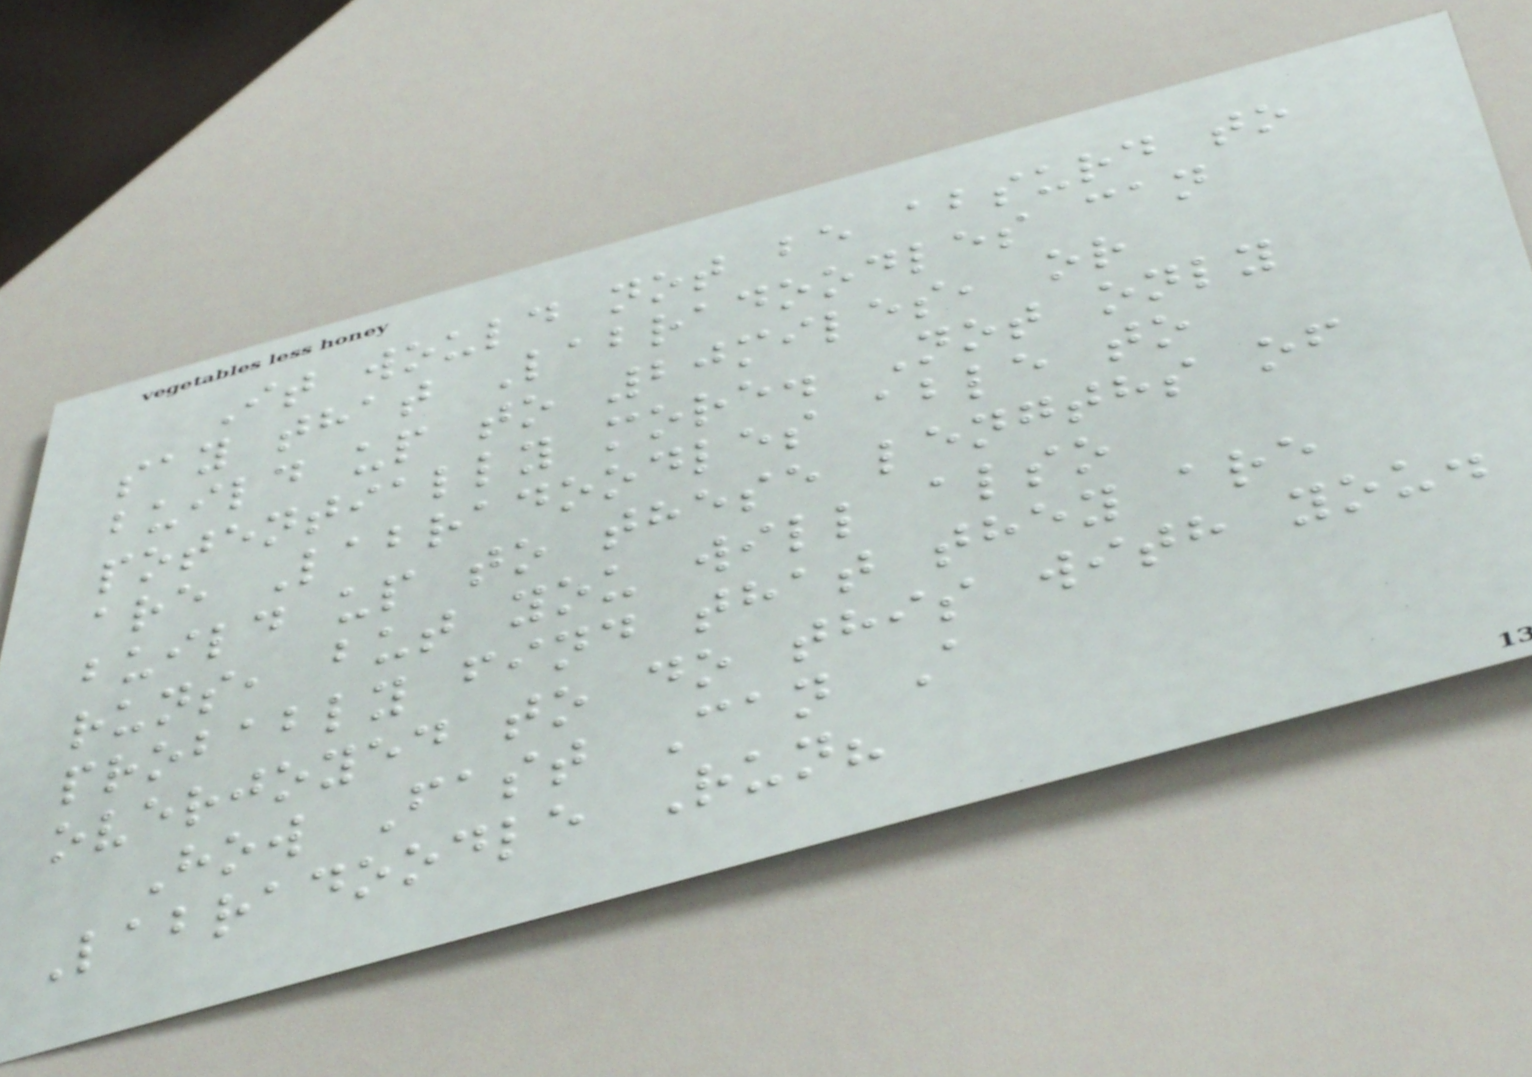It would not be absurd to
say that Labradoodles can
build up to 20miles, or
potentially more. Not only
are Labradoodles able to
build up to these lengths of
runs, but you will also
probably find that they are
overjoyed to do this with you.
How Fast Can A
Labradoodle Run?
